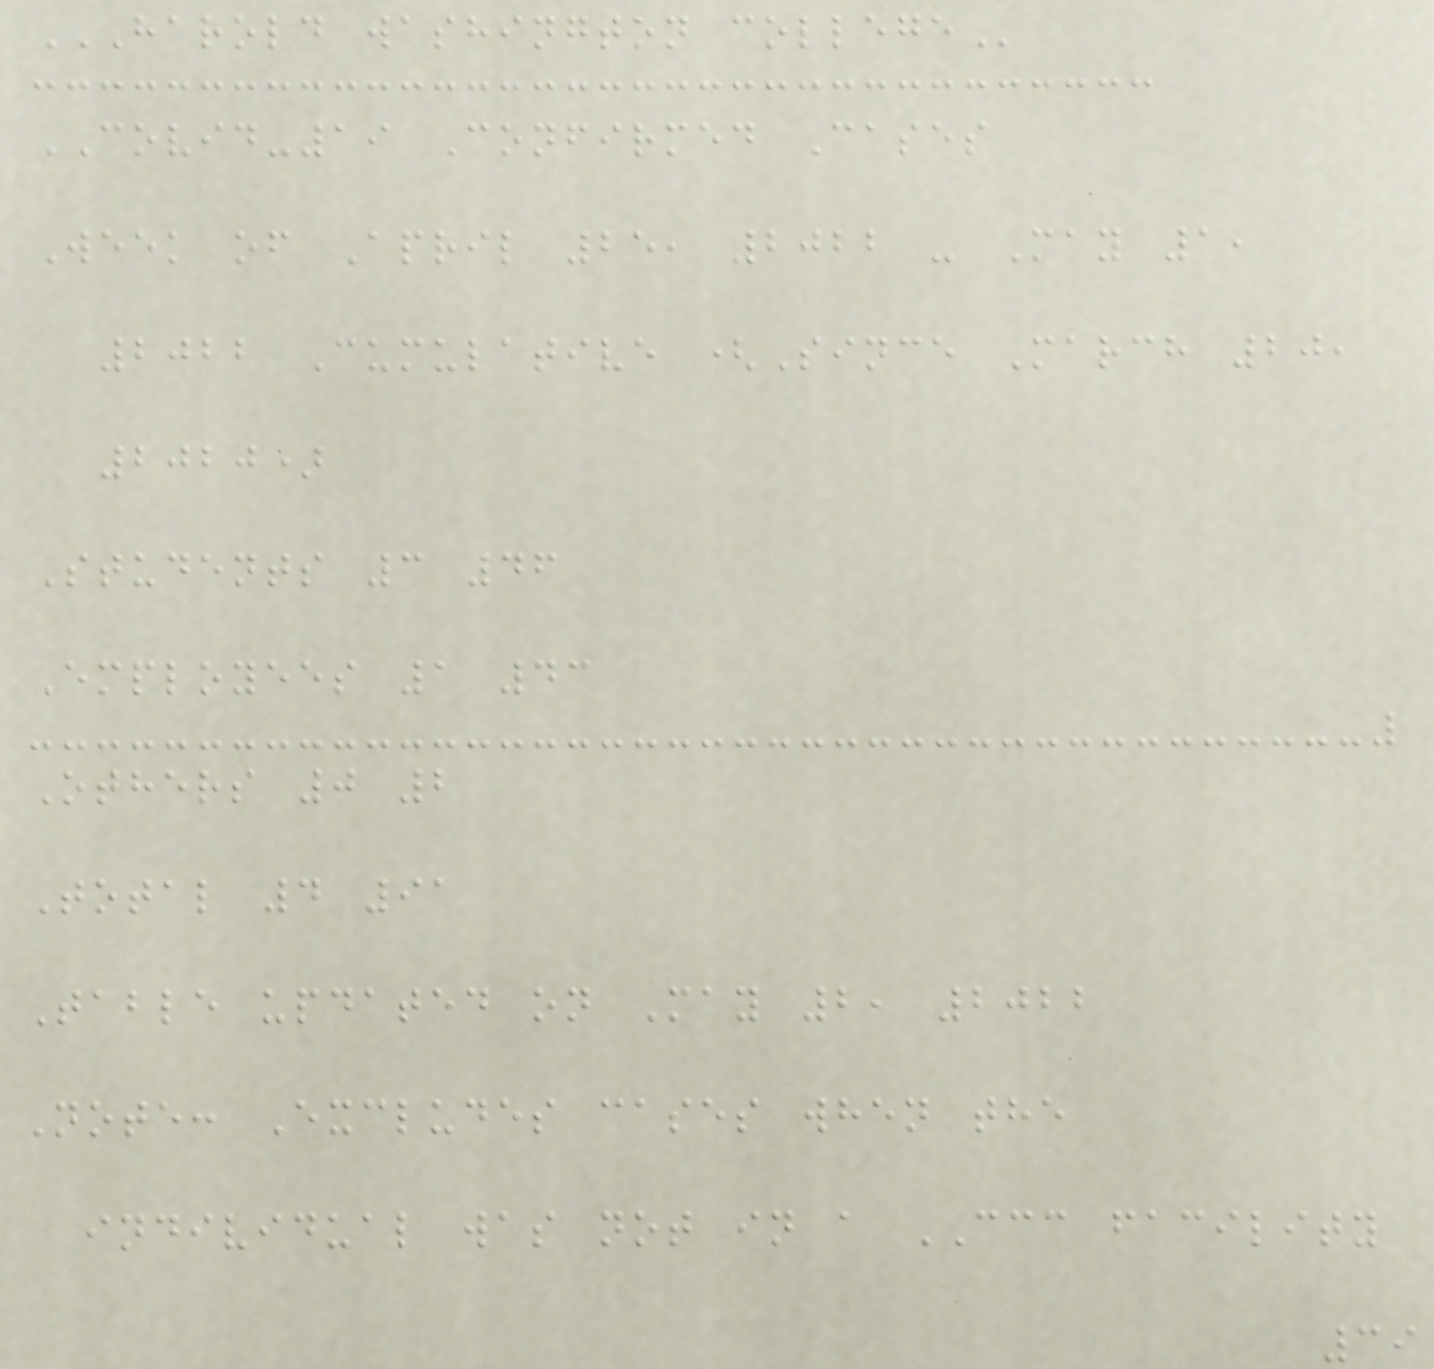HAROLD WASHINGTON COLLEGE
COVID-19 Confirmed Cases
Week of April 25, 2022 - May 1,
2022 Cumulative (Since March 20,
2020)
Students 3 46
Employees 1 43
Others 0 2
Total 4 91
Table updated on May 2, 2022
Note: Excludes cases when the
individual was not in a CCC facility
39
